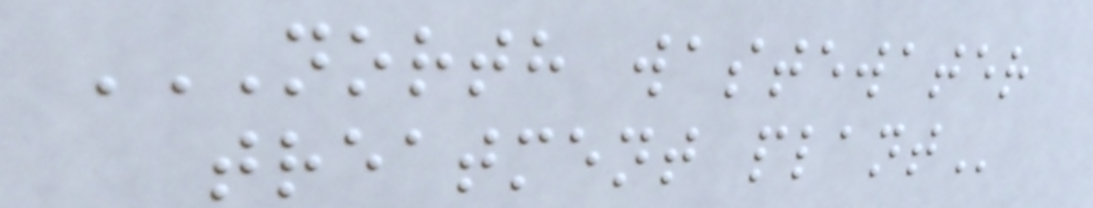NORTH WASTEWATER
TREATMENT PLANT
